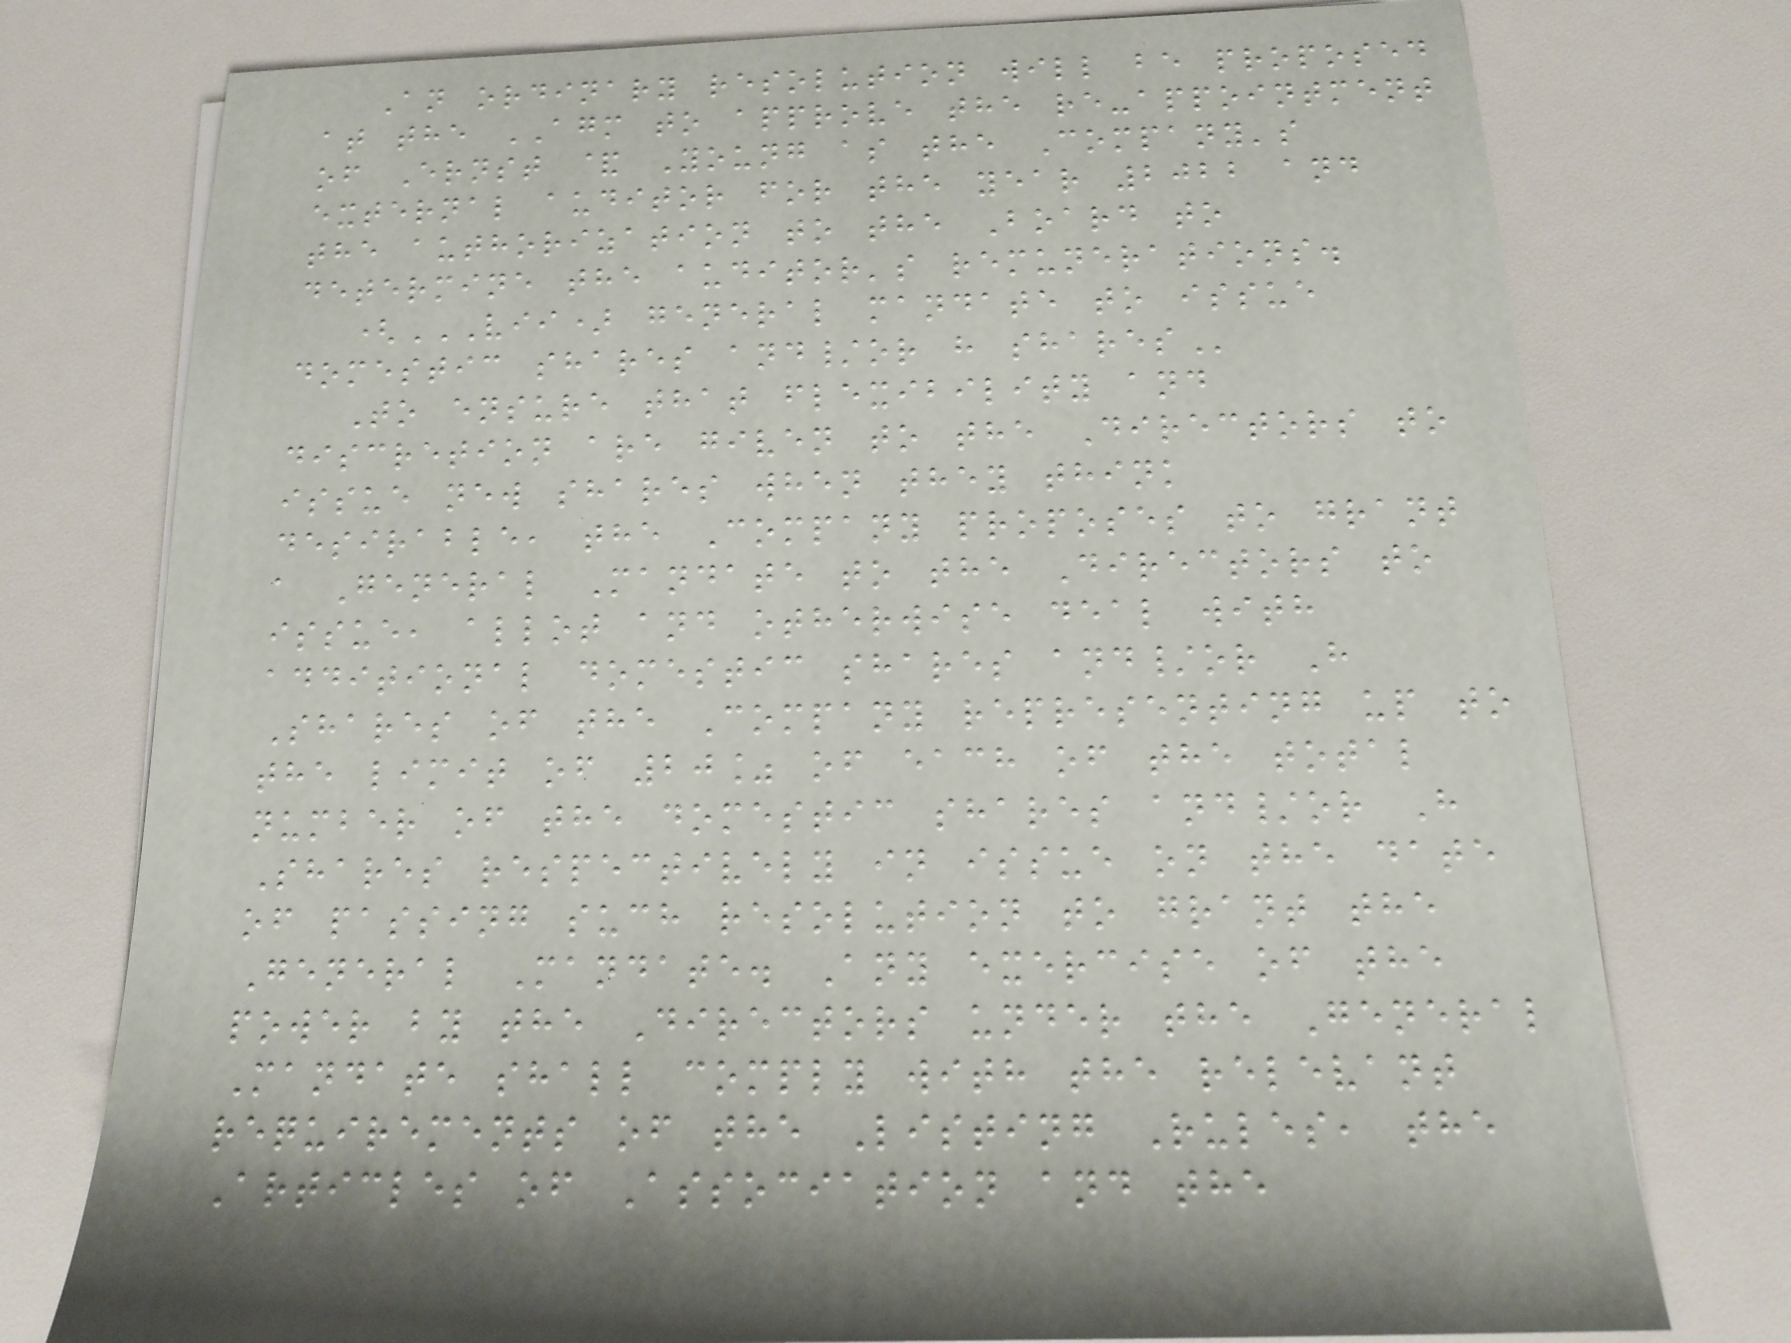An ordinary resolution will be proposed
at the AGM to approve the re-appointment
of Ernst & Young as the Company's
external auditor for the year 2022 and
the authorization to the Board to
determine the auditor's remunerations.
(VII) GENERAL MANDATE TO ISSUE
DOMESTIC SHARES AND/OR H SHARES
To ensure that flexibility and
discretion are given to the Directors to
issue new shares when they think
desirable, the Company proposes to grant
a General Mandate to the Directors to
issue, allot and otherwise deal with
additional domestic shares and/or H
Shares of the Company representing up to
the limit of 20% of each of the total
number of the domestic shares and/or H
Shares respectively in issue on the date
of passing such resolution to grant the
General Mandate. Any exercise of the
power by the Directors under the General
Mandate shall comply with the relevant
requirements of the Listing Rules, the
Articles of Association and the
